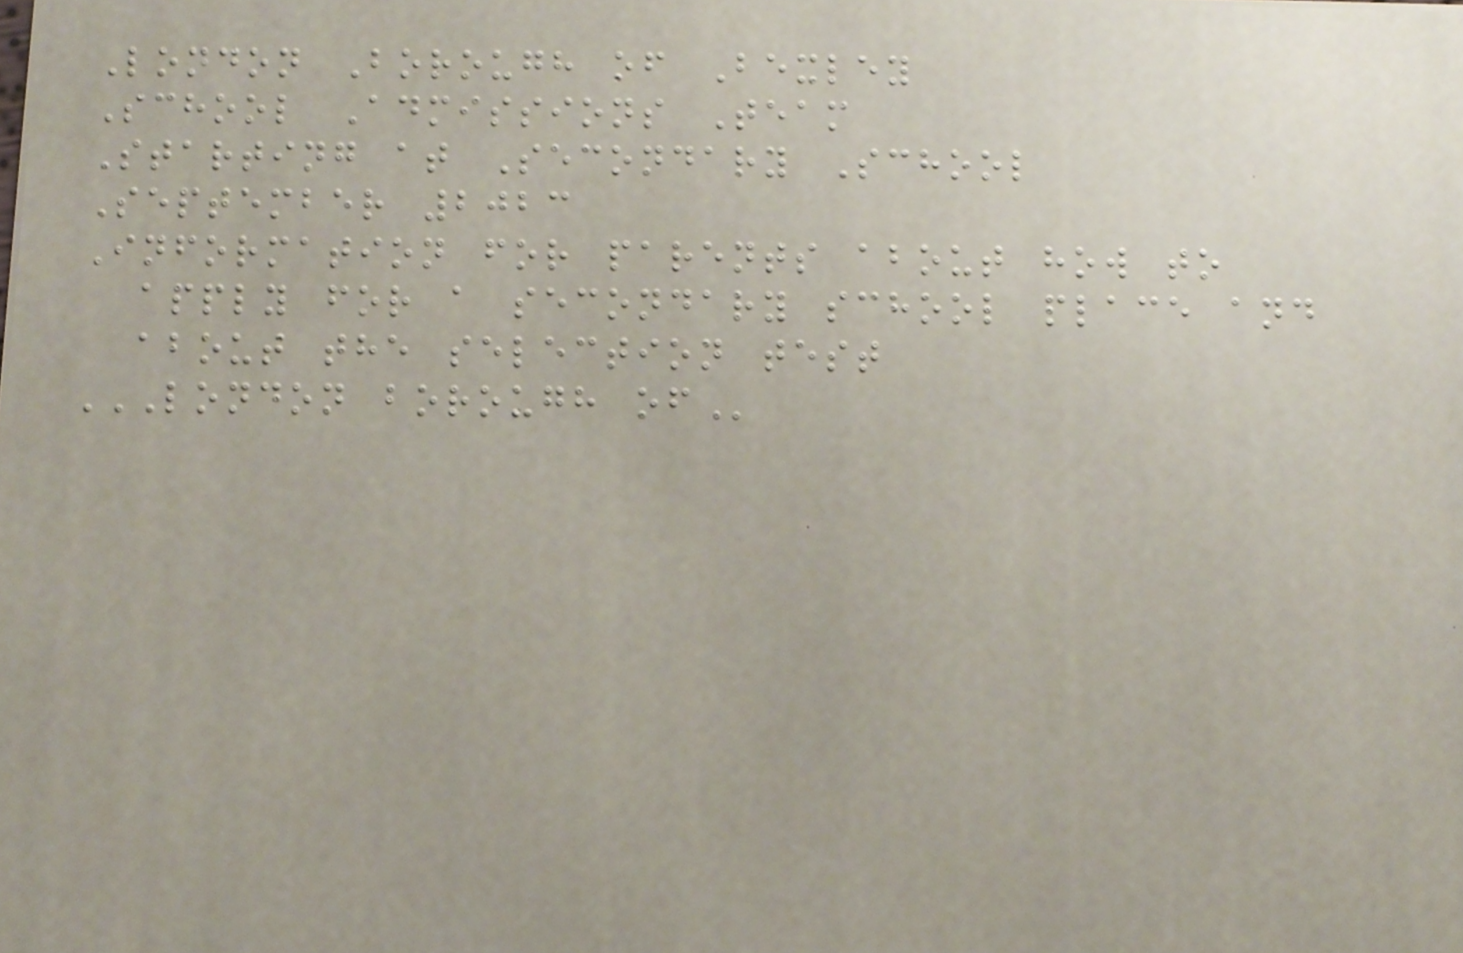London Borough of Bexley
School Admissions Team
Starting at Secondary School
September 2023
Information for parents about how to
apply for a secondary school place and
about the selection test
LONDON BOROUGH OF
